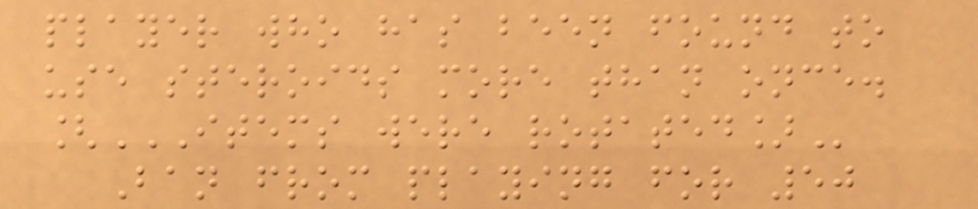player who has been found to
use steroids more than once.
[ITEMS WERE ROTATED]
Ban from playing for 50
